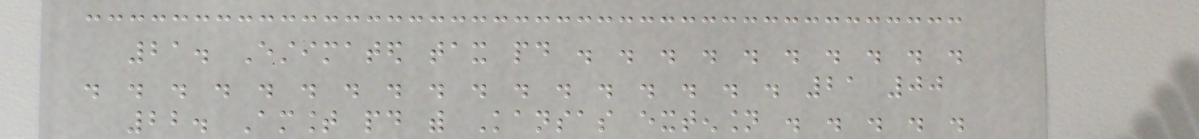21. Estimated tax paid . . . . . . . . . .
. . . . . . . . . . . . . . . . . 21 00
22. Amount paid with Kansas extension . . . . .
